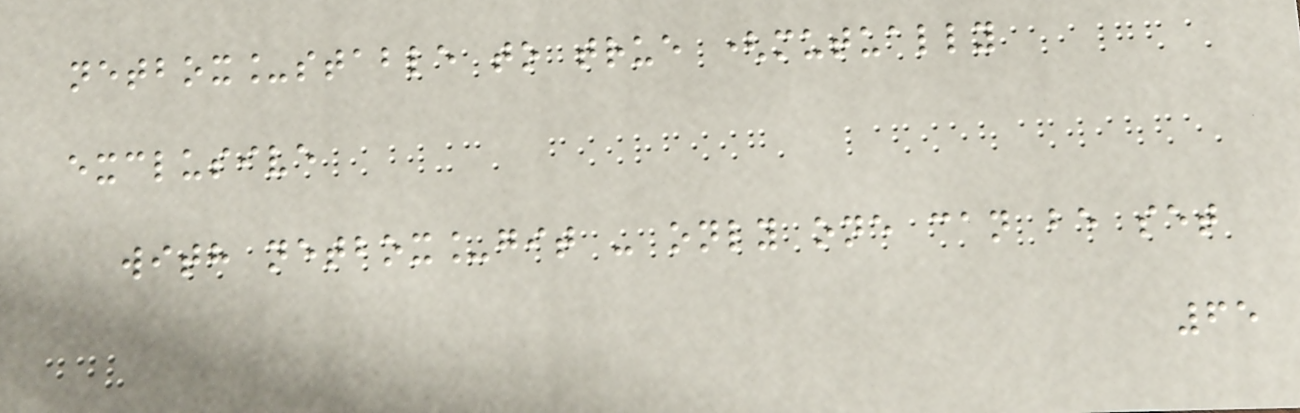netbox_stable to true (mutually
exclusive
with netbox_git - only one can be set
65
